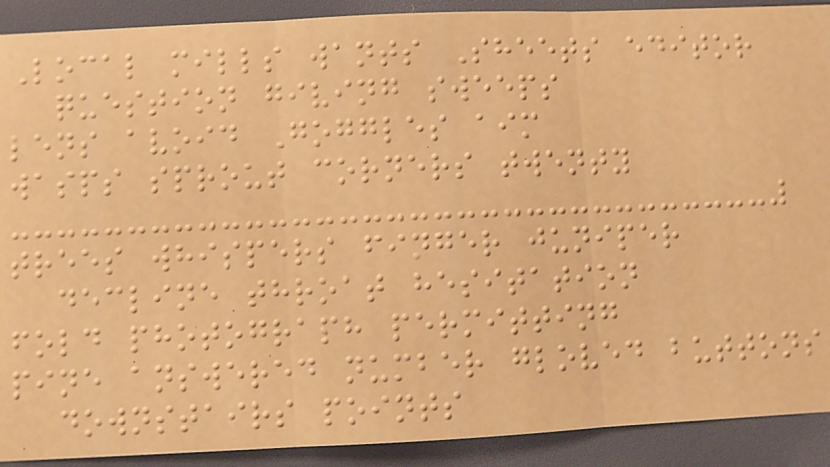Local mills wants Sheets editor
question giving sweeps
lens avoid Goggles aim
wasps sprout corners twenty
trees whispers finger juniper
decline throat hesitation
fold photograph permitting
pine answered number gloved buttons
downstairs points
